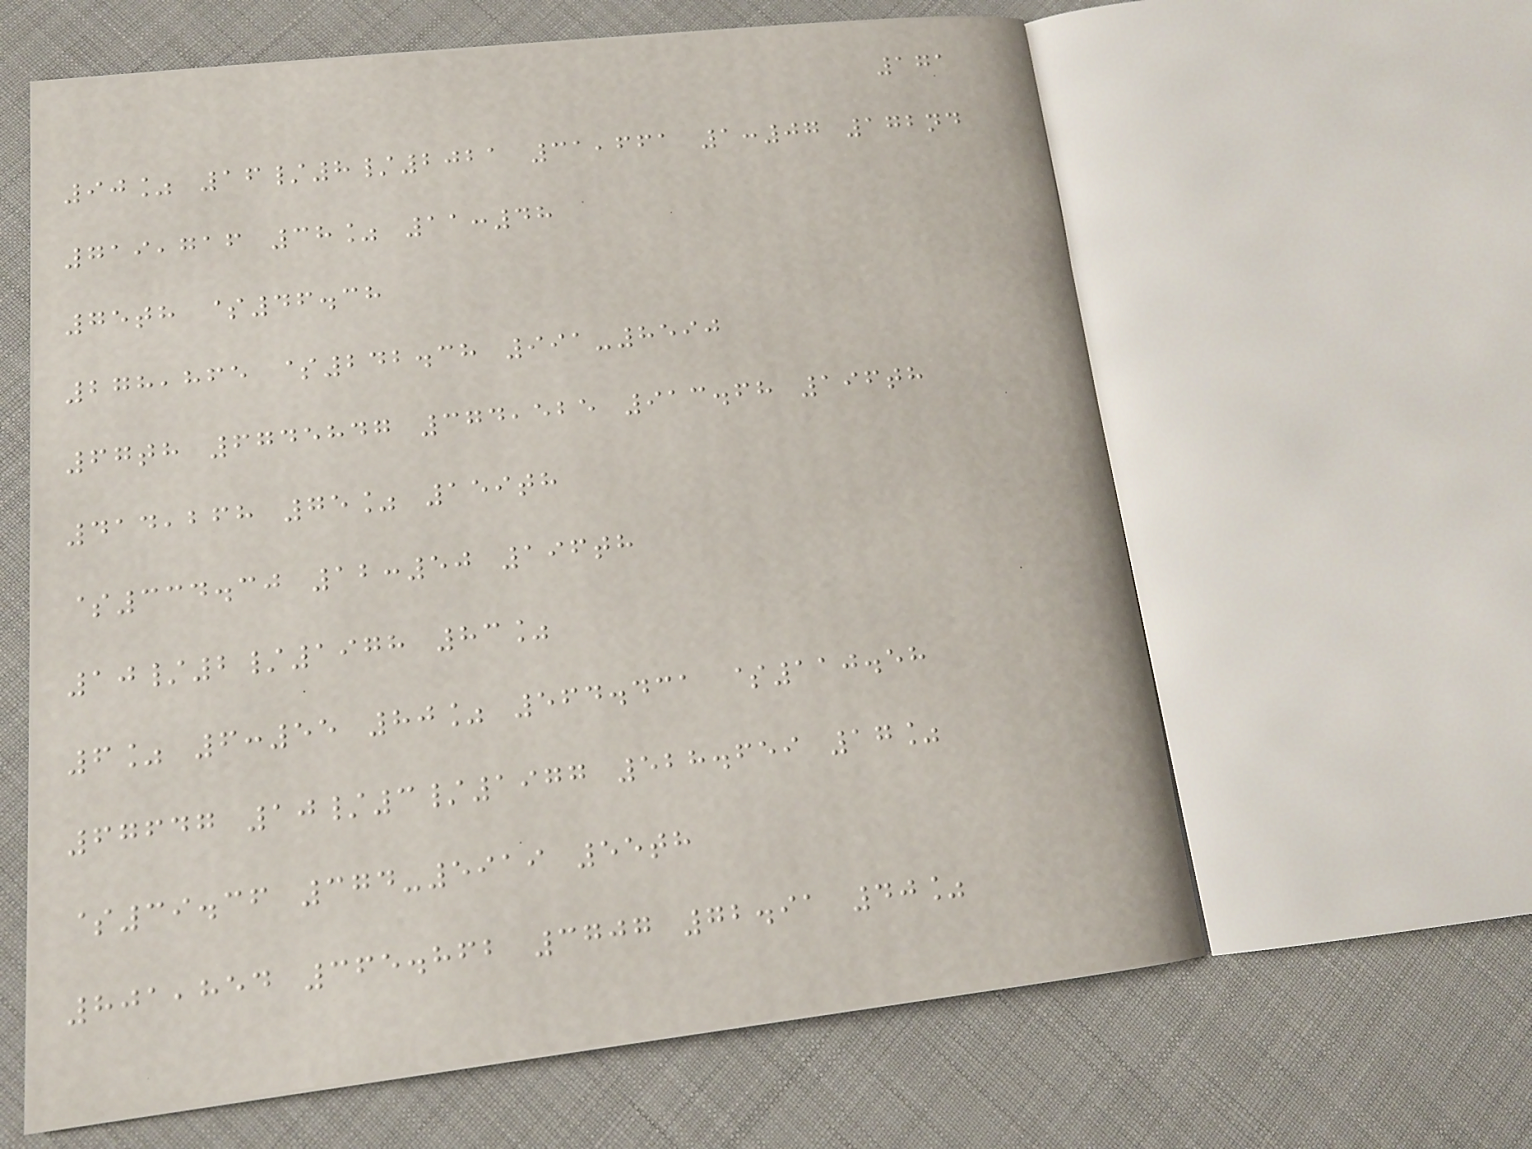171
90% 16/8/2021 31,661 1:07 172nd
719,716 38% 11:48
75th $46.38
278,865 $242.38 991-8590
67th 6745847 374,525 913.68 196th
414,268 75% 159th
$334.30 12:50 196th
10/2/1978 83%
6% 6:55 80% 564.431 $110.58
67647 10/3/1977 528.659 17%
$39.36 374-5919 55th
801,854 365.862 3707 72.91 40%
